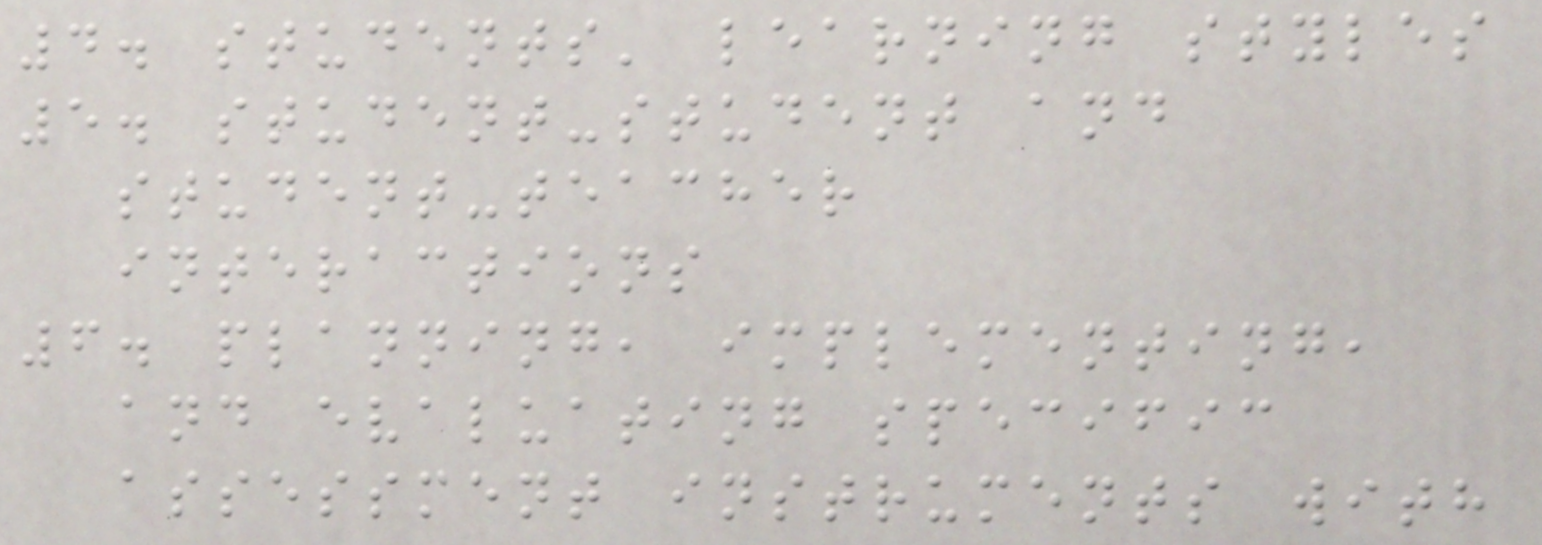4. students' learning styles
5. student-student and
student-teacher
interactions
6. planning, implementing,
and evaluating specific
assessment instruments with
